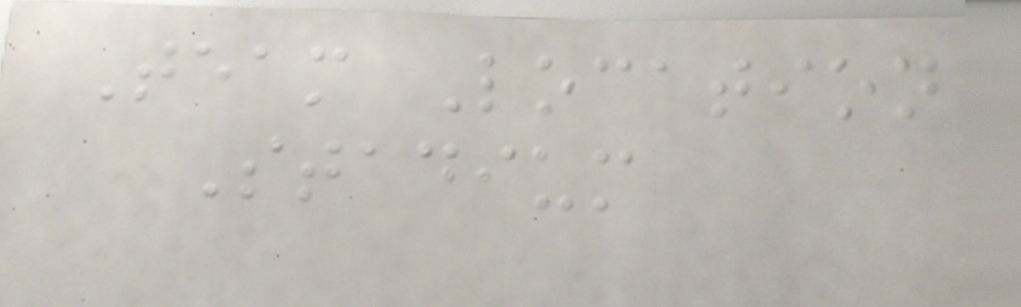Team Location
Stadium
